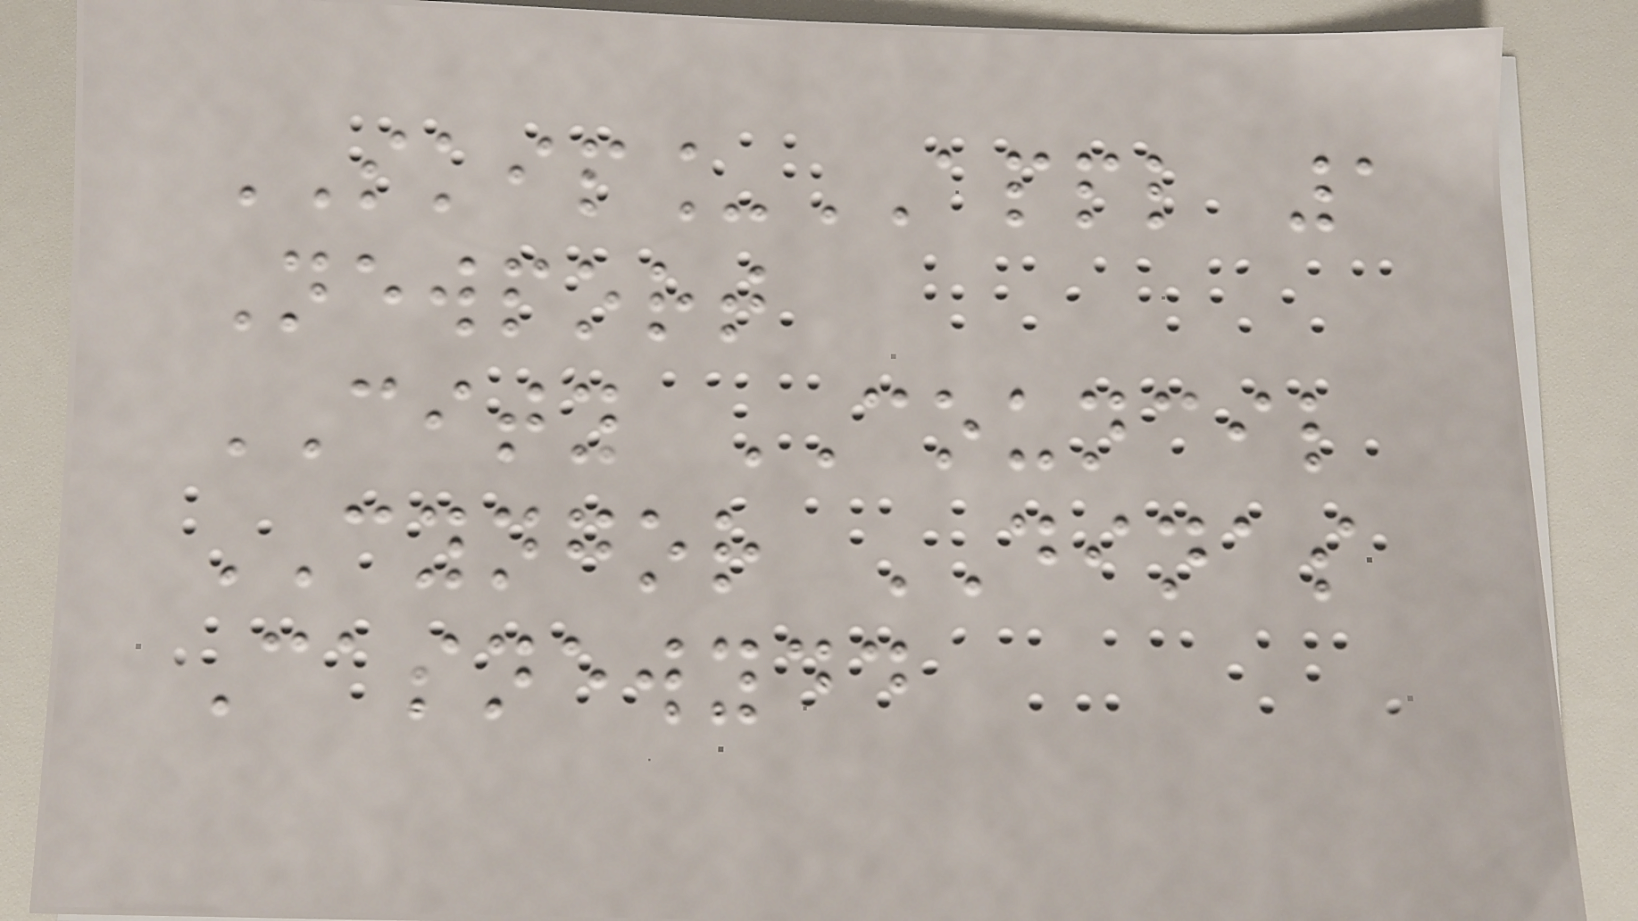SKIP_APPL 1
Newport
CITY COUNCIL
CYNGOR DINAS
Casnewydd
